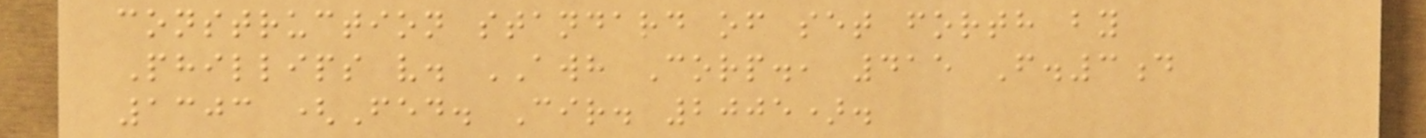construction standard of set forth by
Phillips v. AWH Corp., 415 F.3d
1303 (Fed. Cir. 2005).
